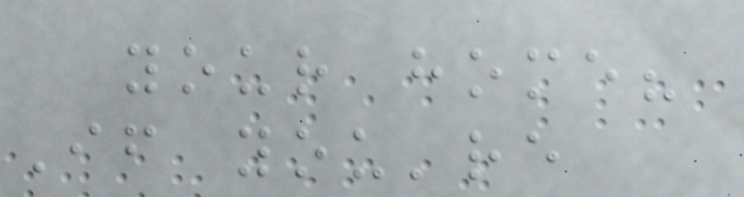your home?
If you're
